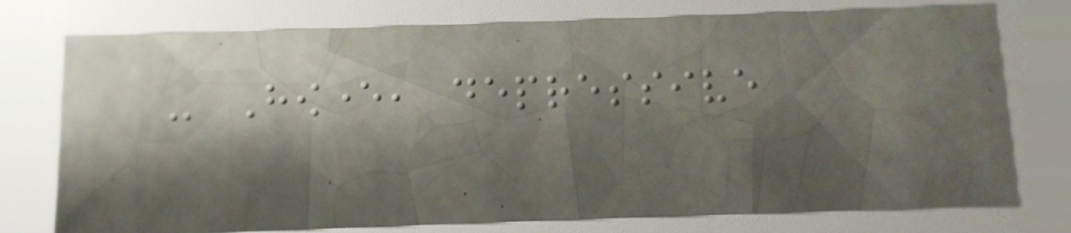- However, depressive
